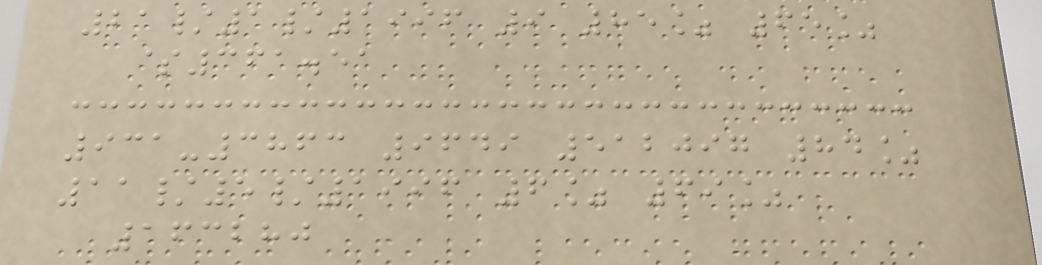21/1/1996 9 85% 65%
$361.51
931-3863 9649 512097 84%
11/5/1996 6% 69%
163280
